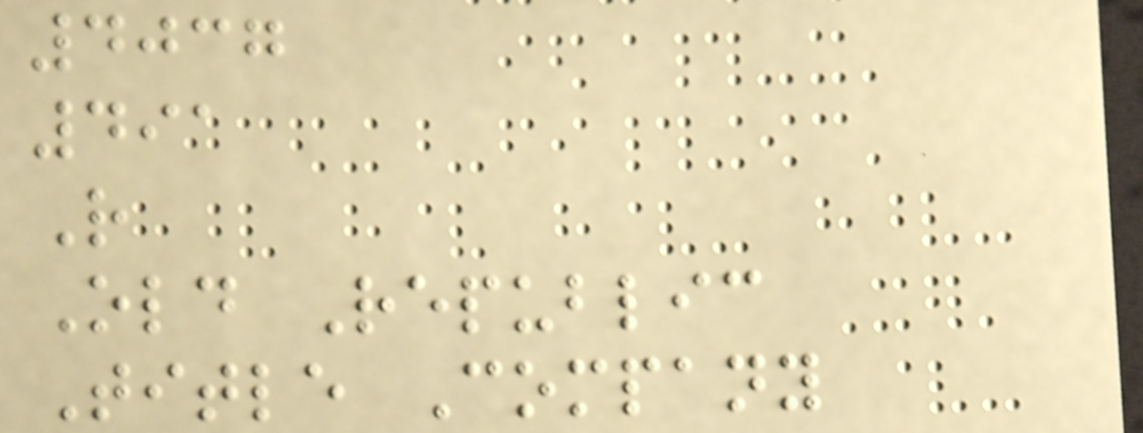4037
491
R
Old Republic
Title Company
